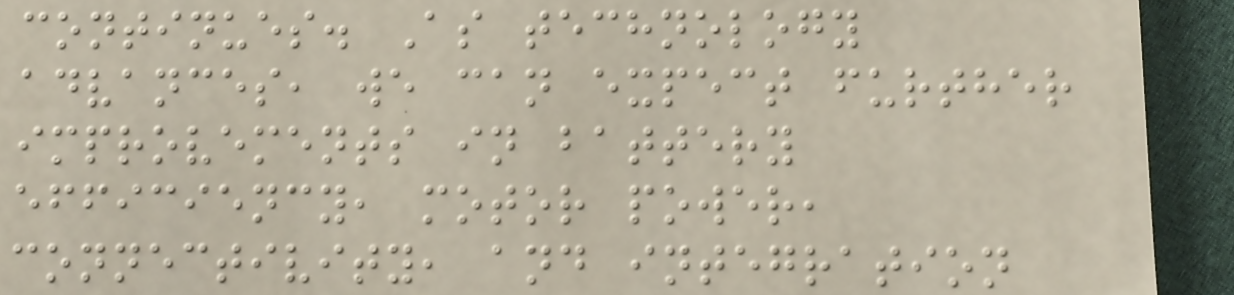continues. As technology
advances, we can expect further
improvements in battery
efficiency, motor power,
connectivity, and integration
